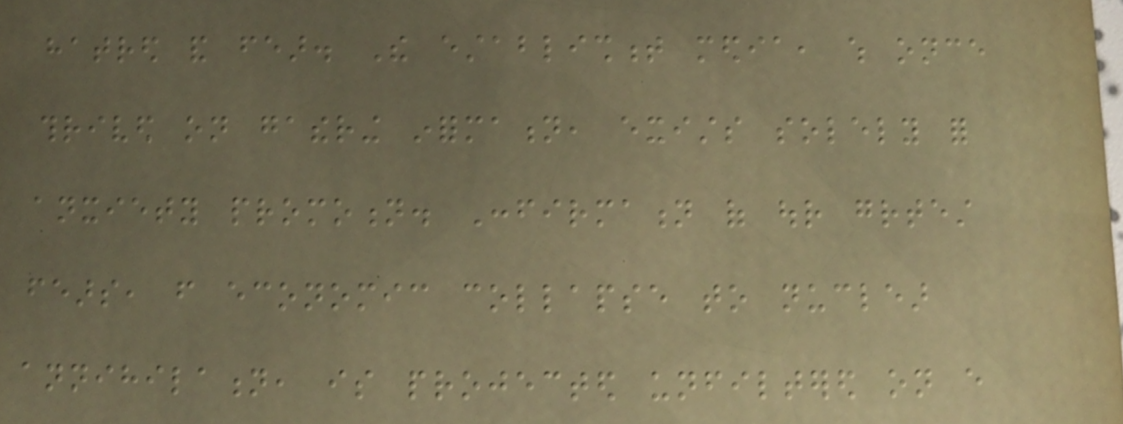hatred and fear. The establishment media, which once
thrived on gathering information, exists solely for
anxiety promotion. Confirmation of our greatest
fears, from economic collapse to nuclear
annihilation, is projected unfiltered on every
